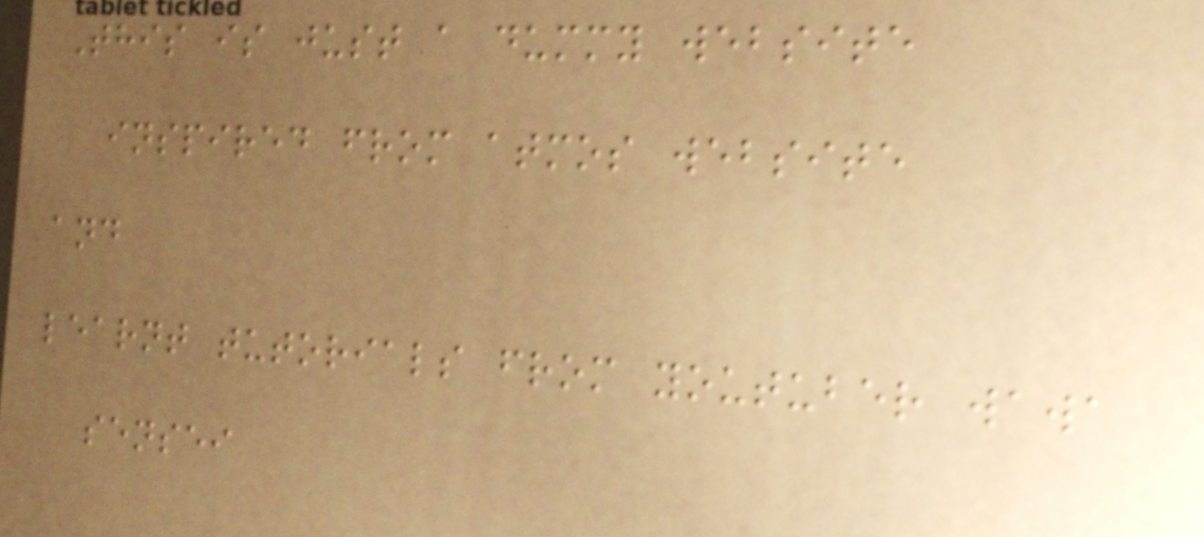This is just a dummy website
inspired from atmos website
and
learnt tutorials from youtuber wawa
sensei
